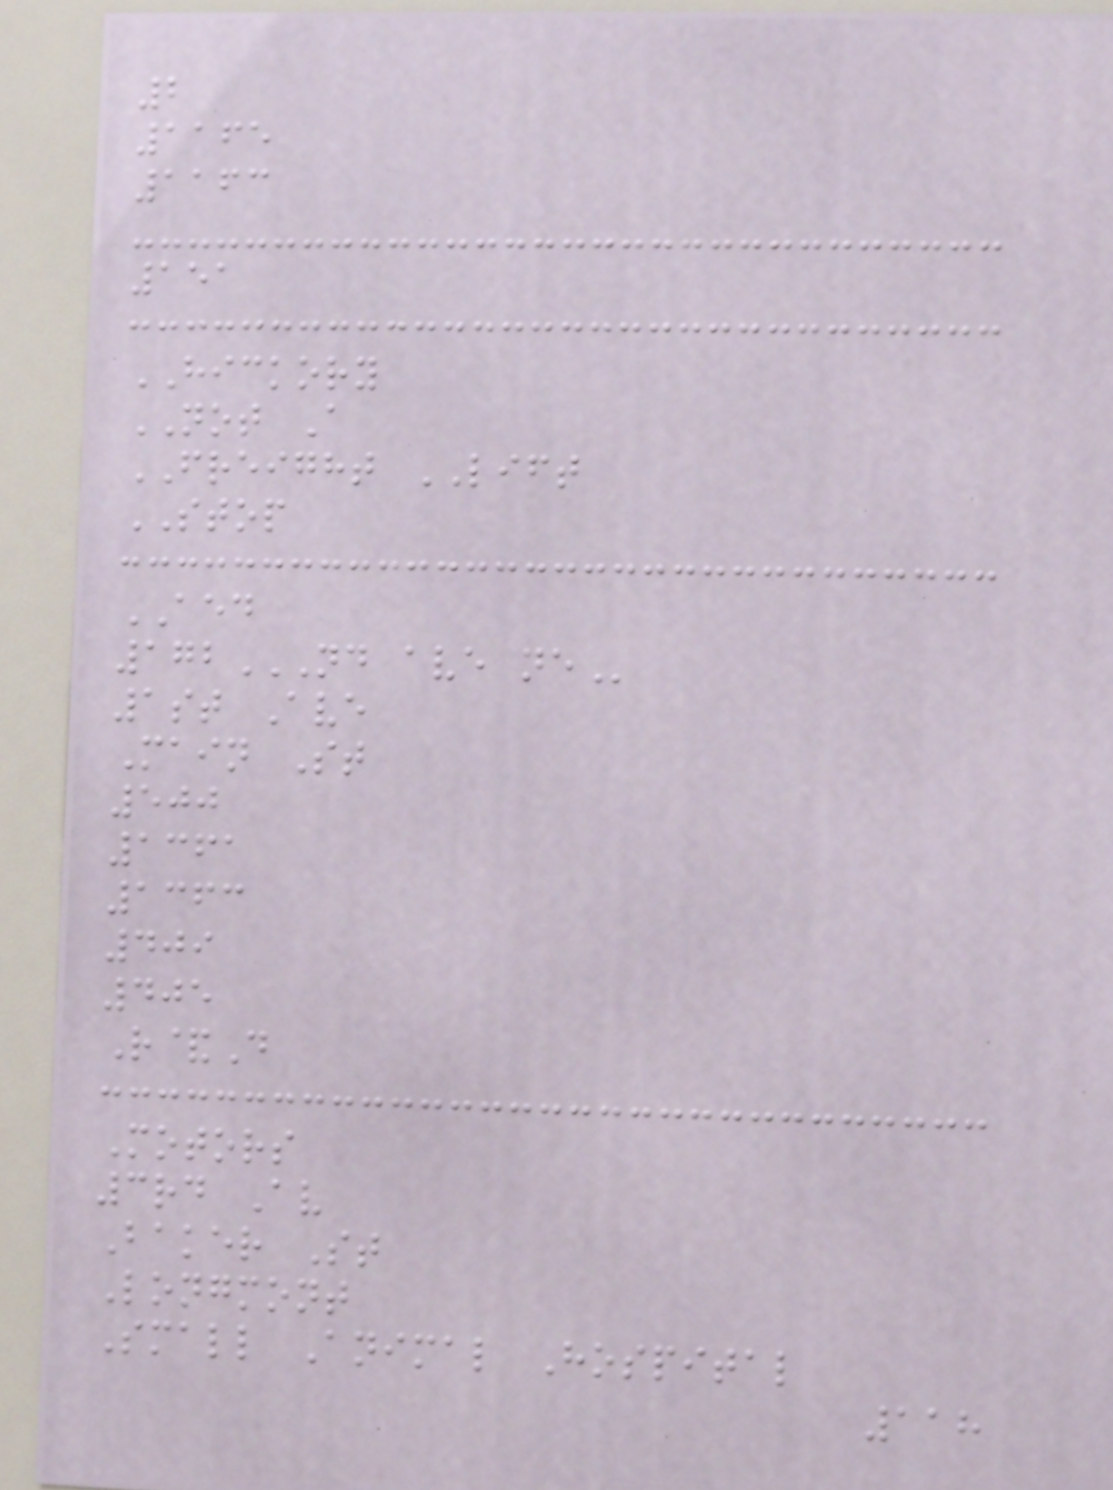2
1165
1163
151
HICKORY
NOT A
FREIGHT LIFT
STOP
AED
172ND AVE NE
1st Ave
Main St
500
1361
1363
409
405
R&D
Motors
3rd Av
Baker St
Longmont
Small Animal Hospital
118
